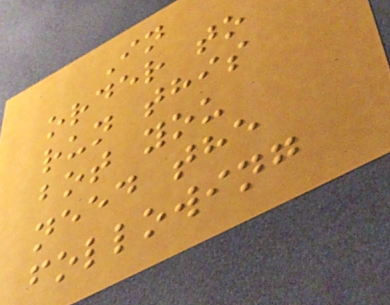In
order to
run this
bot you
need the
following
